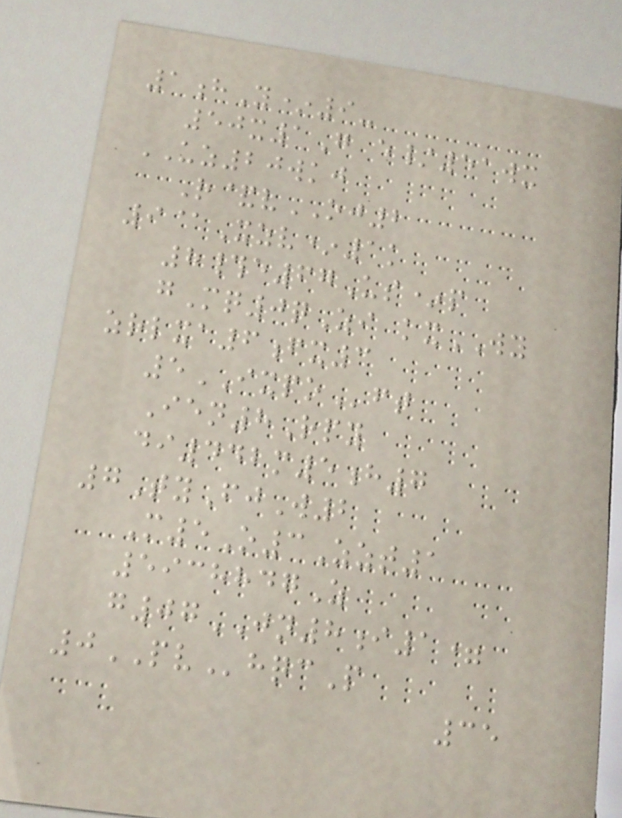1hY*9-
50x1G e/51wx
UZ20wkj
R&vOJ2
9@Xzv*1k
8#e67Us*p
gMq0qZi kxWY
zrlxa6fx3
5IXPOft
Ien8Rpy
di442m5h7
7TyFjW2
M5O3Zzt1
5938847Z
g07JN8i1=
0PVhqcP
35
